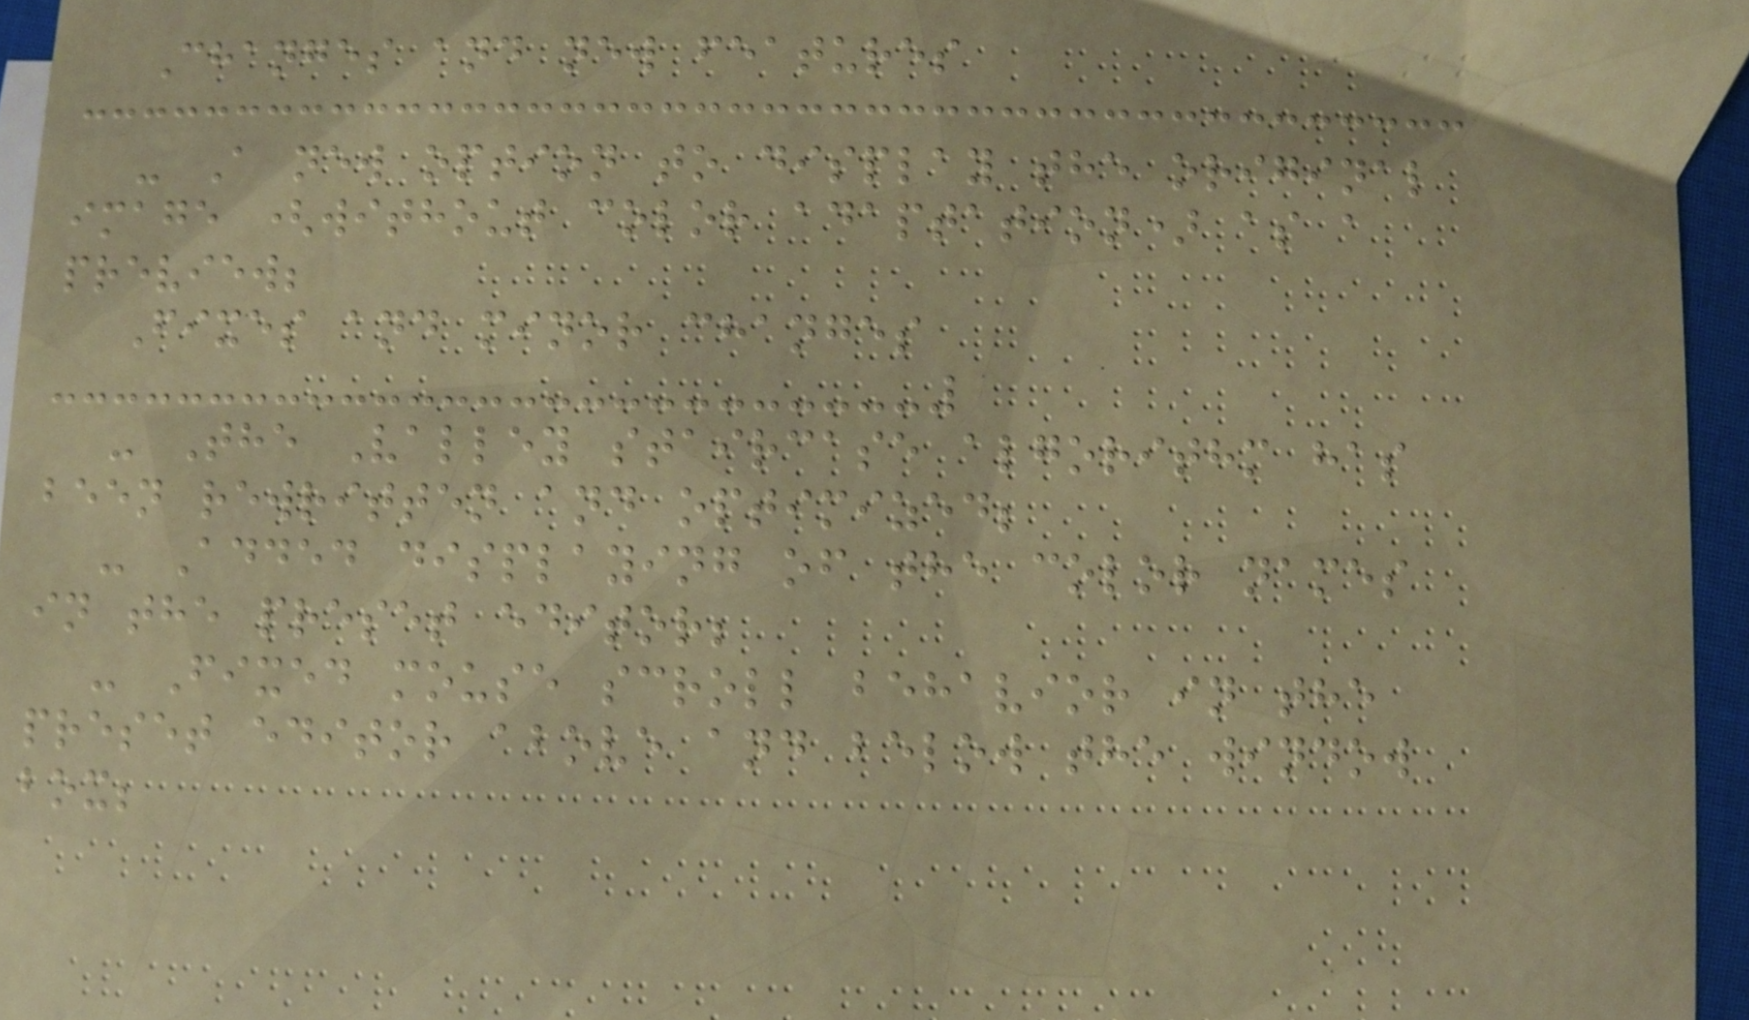Changes and new features
- A new option to display the original
image (without color adaptation) as a
preview;
Fixes and minor changes
- The Valley staircase algorithm has
been rewritten and optimized;
- Added displaying of the color names
in the preset editor;
- Fixed mouse scroll behavior in the
preset editor above and below the window
box;
